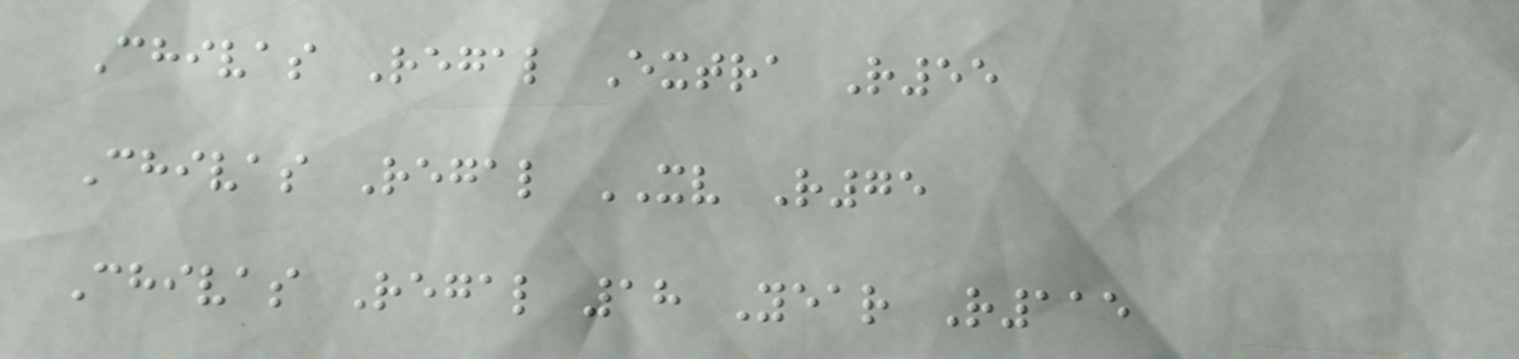Chivas Regal Extra R55
Chivas Regal XV R75
Chivas Regal 18 Year R115
